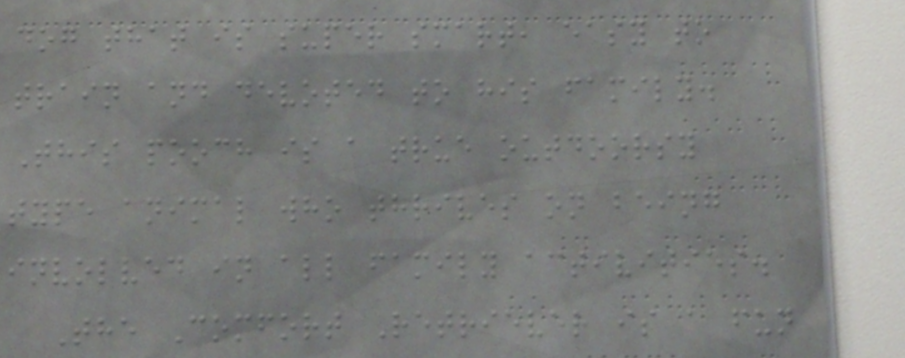dog that is super smart, easy to
train and devoted to his family.
This pooch is a true outdoorsy
type animal who thrives on being
involved in all family activities.
The Comfort Retriever is a fun
